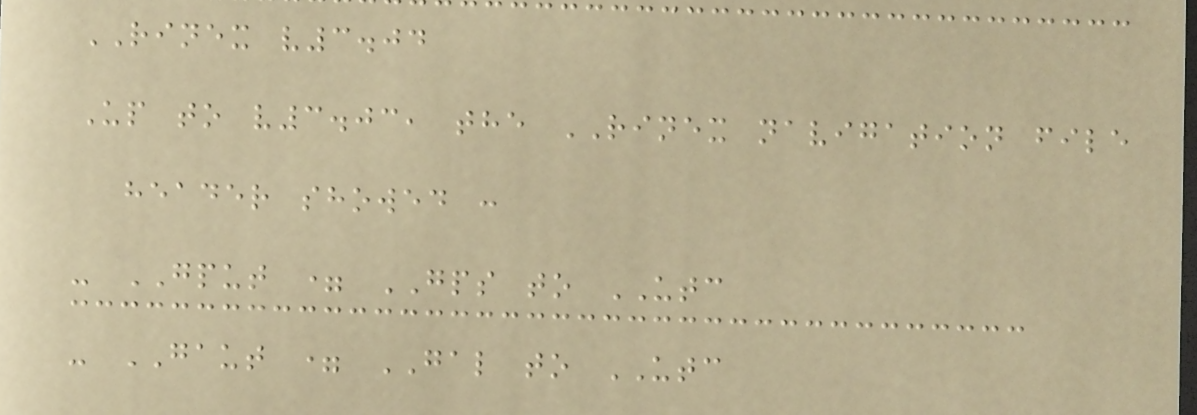RINEX v3.04
Up to v3.03, the RINEX navigation file
header showed :
- GPUT = GPS to UTC
- GAUT = GAL to UTC
